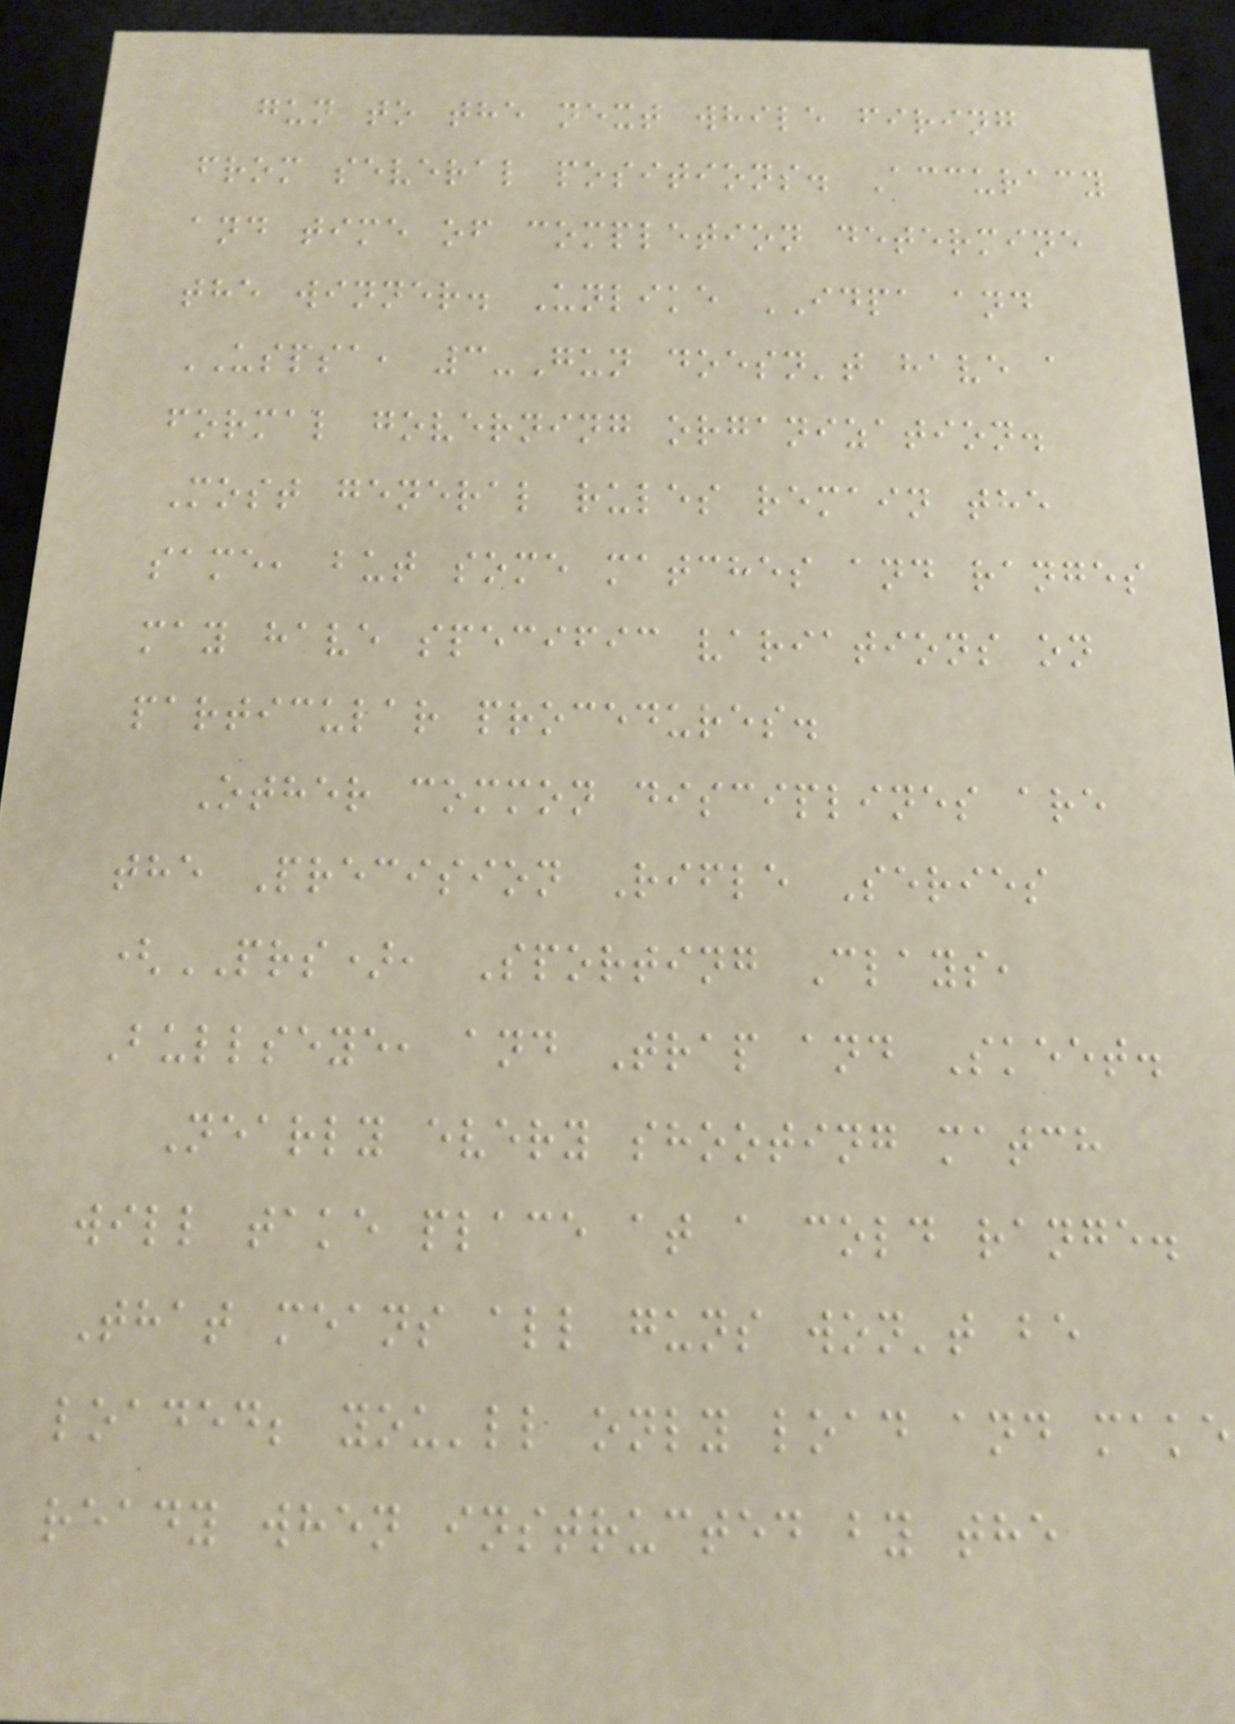gun to the next while firing
from several positions. Accuracy
and time of completion determine
the winner. Unlike IDPA and
USPSA, 3-Gun doesn't have a
formal governing organization.
Most general rules remain the
same, but some matches and ranges
may have specific variations on
particular procedures.
Other common disciplines are
the Precision Rifle Series
(PRS), Sporting Clays,
Bullseye, and Trap and Skeet.
Nearly every shooting match
will take place at a cold range.
That means all guns won't be
loaded; you'll only load and make
ready when instructed by the
